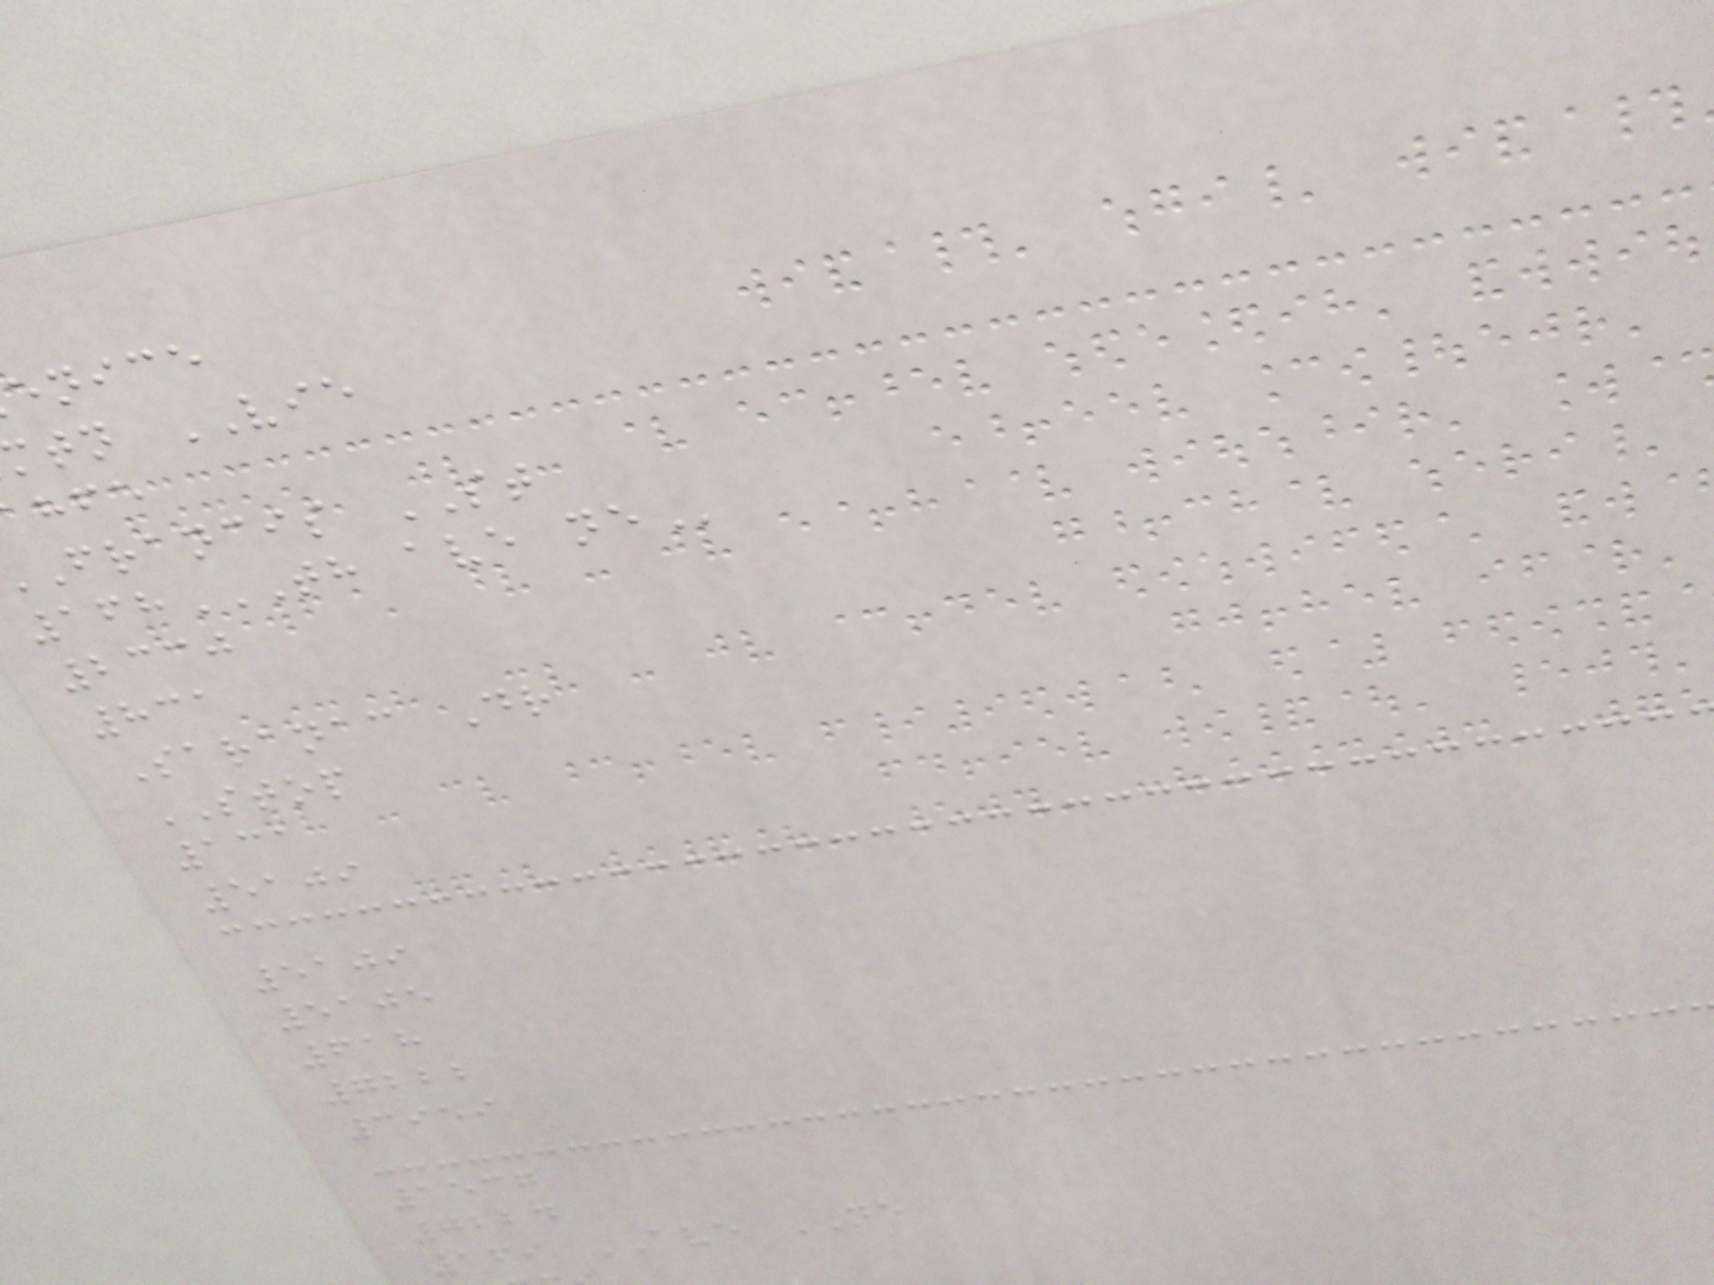enice
tn VIE
francis ST
168TH AVE NE
2330
831
Saranac Dr
STOP
131
5109
5109
5105
618
7222
3959
1537
7224
169 AVE NE
